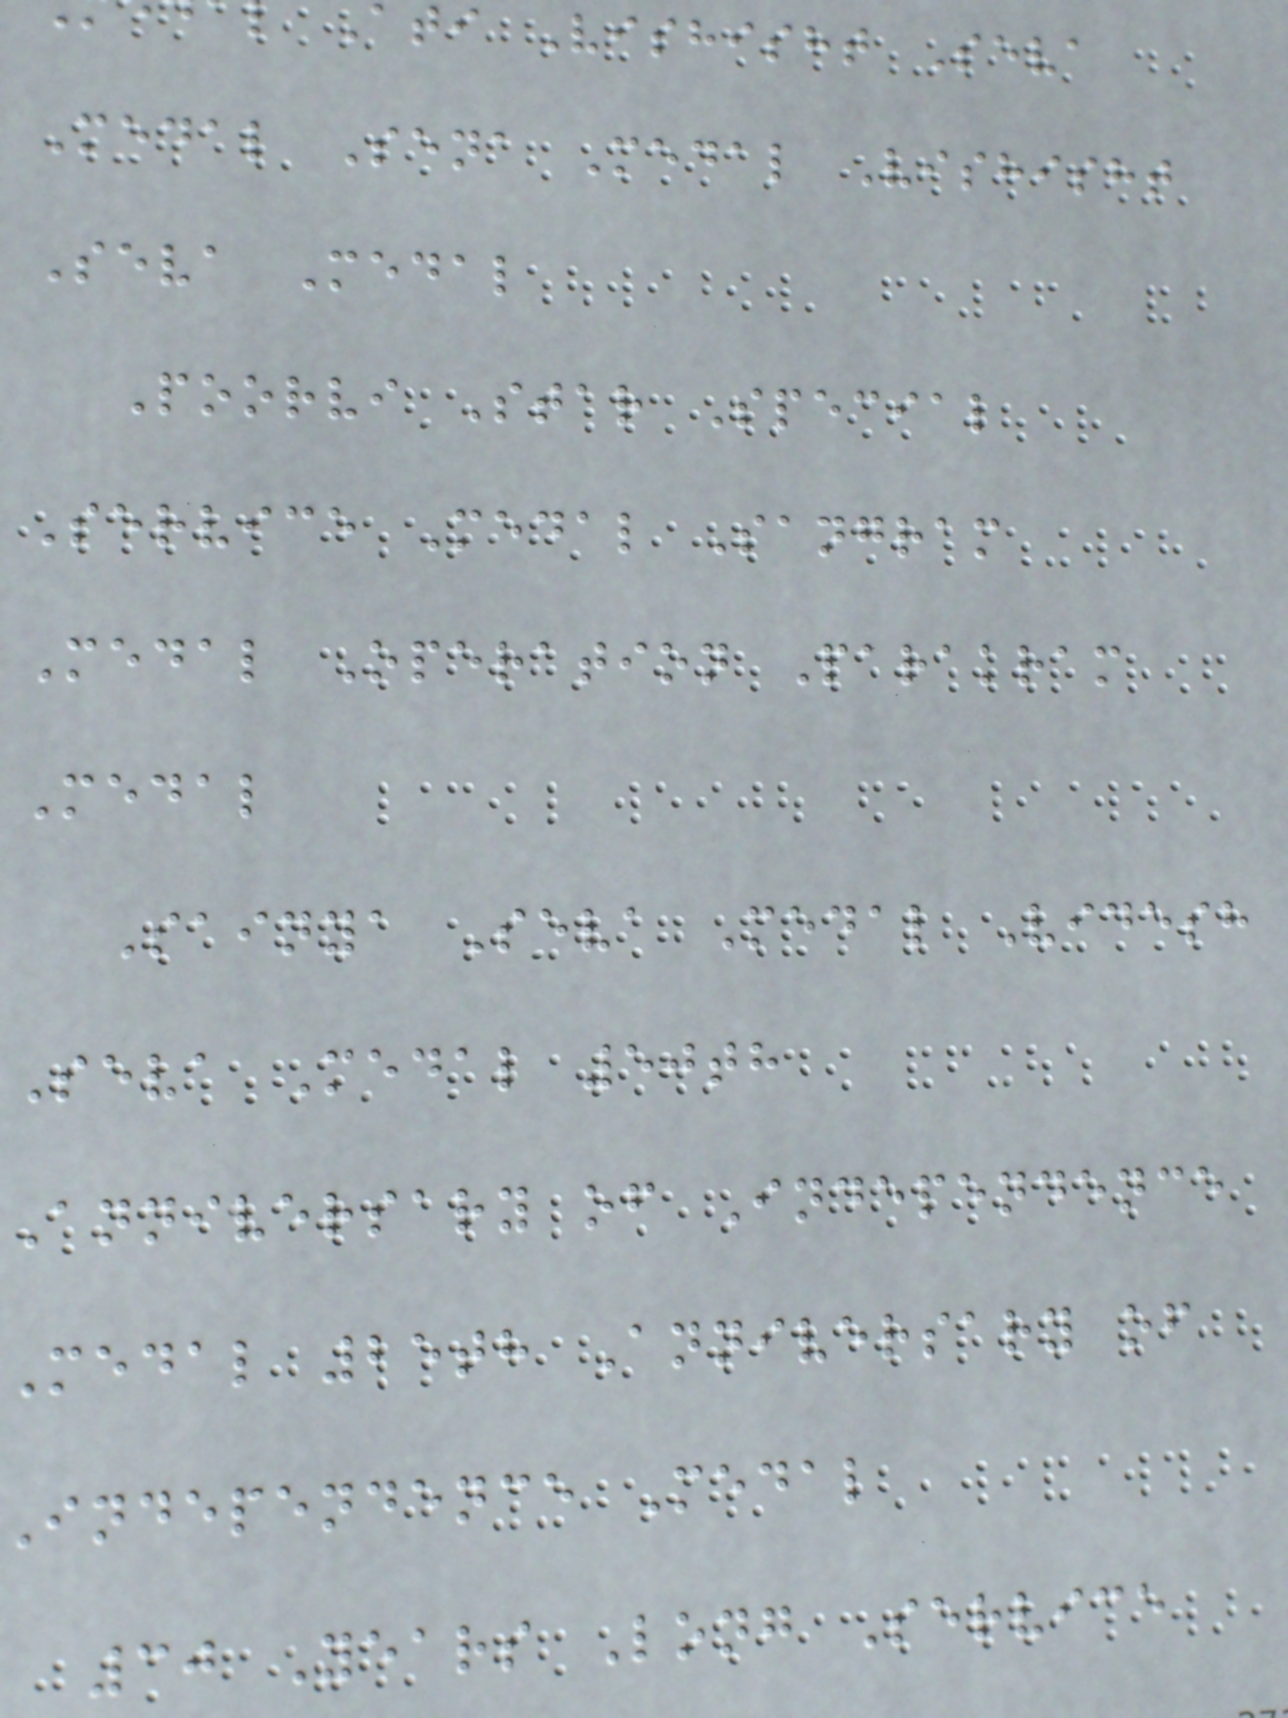Ati Vishisht Seva
Medal Sena Medal Vishisht
Seva Medal
Poorvi Star Special
Service Medal Sangram
Medal Operation Parakram
Medal
Sainya Seva Medal Videsh
Seva Medal 50th
Anniversary of Independence
Medal 25th Anniversary of
independence Medal
30 Years Long Service
